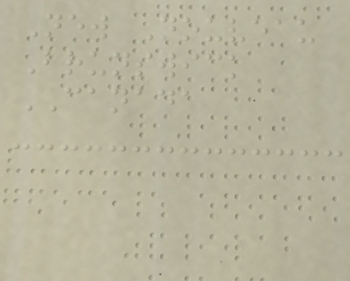New Nouveau
Brunswick
CANADA
